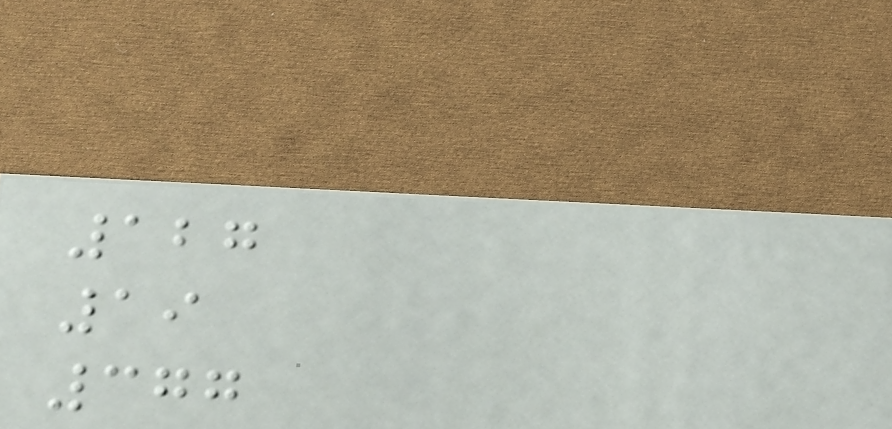127
19
377
